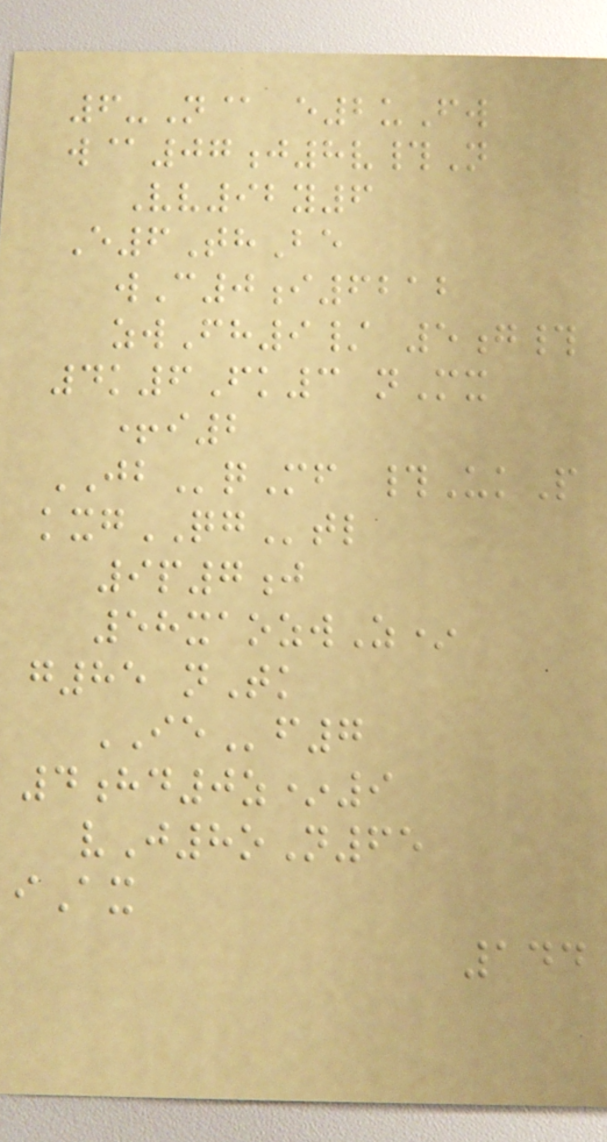6-N@ e2uFw
w@07j8v#N
Vv92y6
E6ThBe
wC0i6212
zwFh9/ 5g#
4k6Fk3 nMx
+i2
JBqMf #UkP
kxgQGtl
9p7j
58xaozwZ*
g85 nTk
IEf7
4hd0z*9
vJ8oN65
iAx
144
